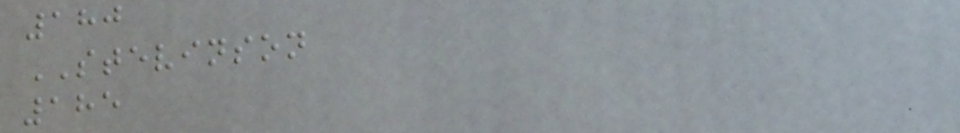180
STEVINSON
185
